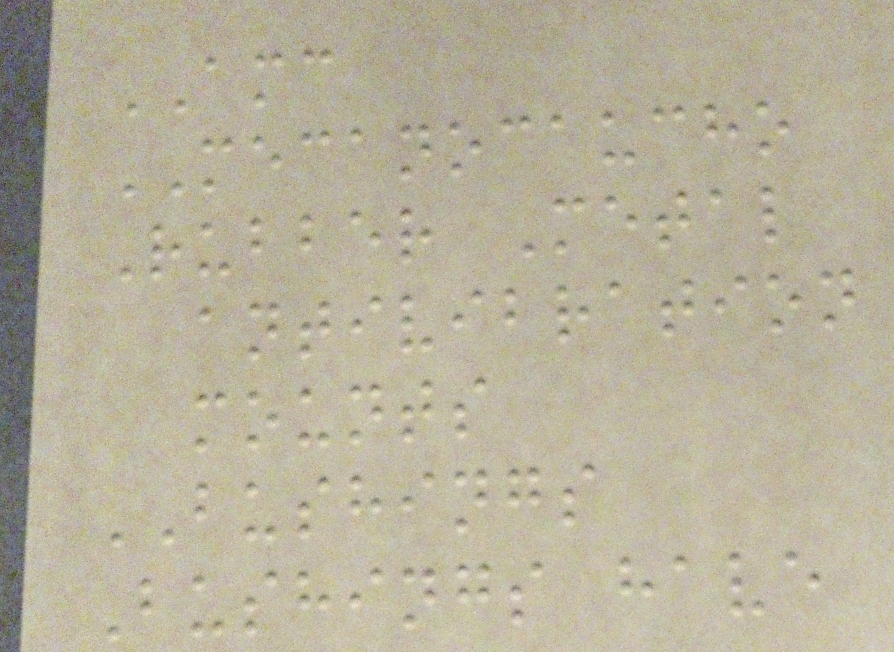AMC
MECANOCAUCHO
Rubber Metal
antivibration
mounts
BUSHINGS
Bushings have
